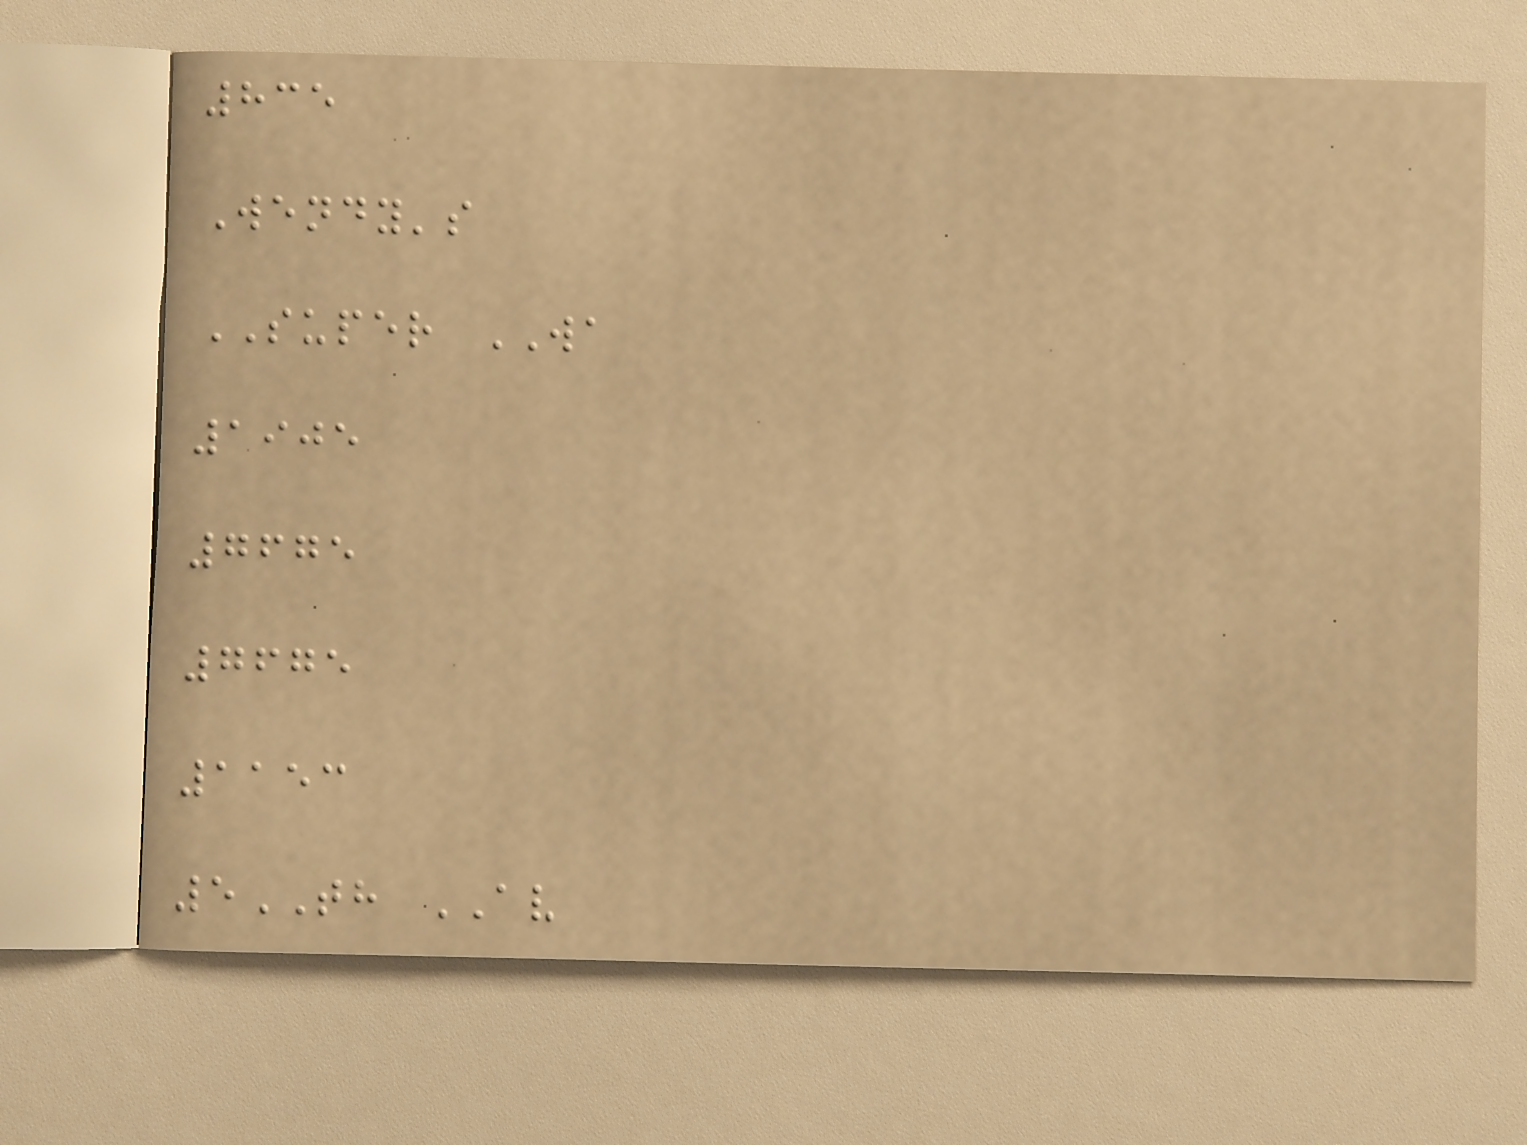835
Wendy's
SUPER WA
1905
7675
7675
1153
5TH AV
